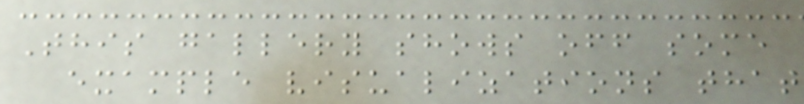This gallery shows off some
example visualizations that
